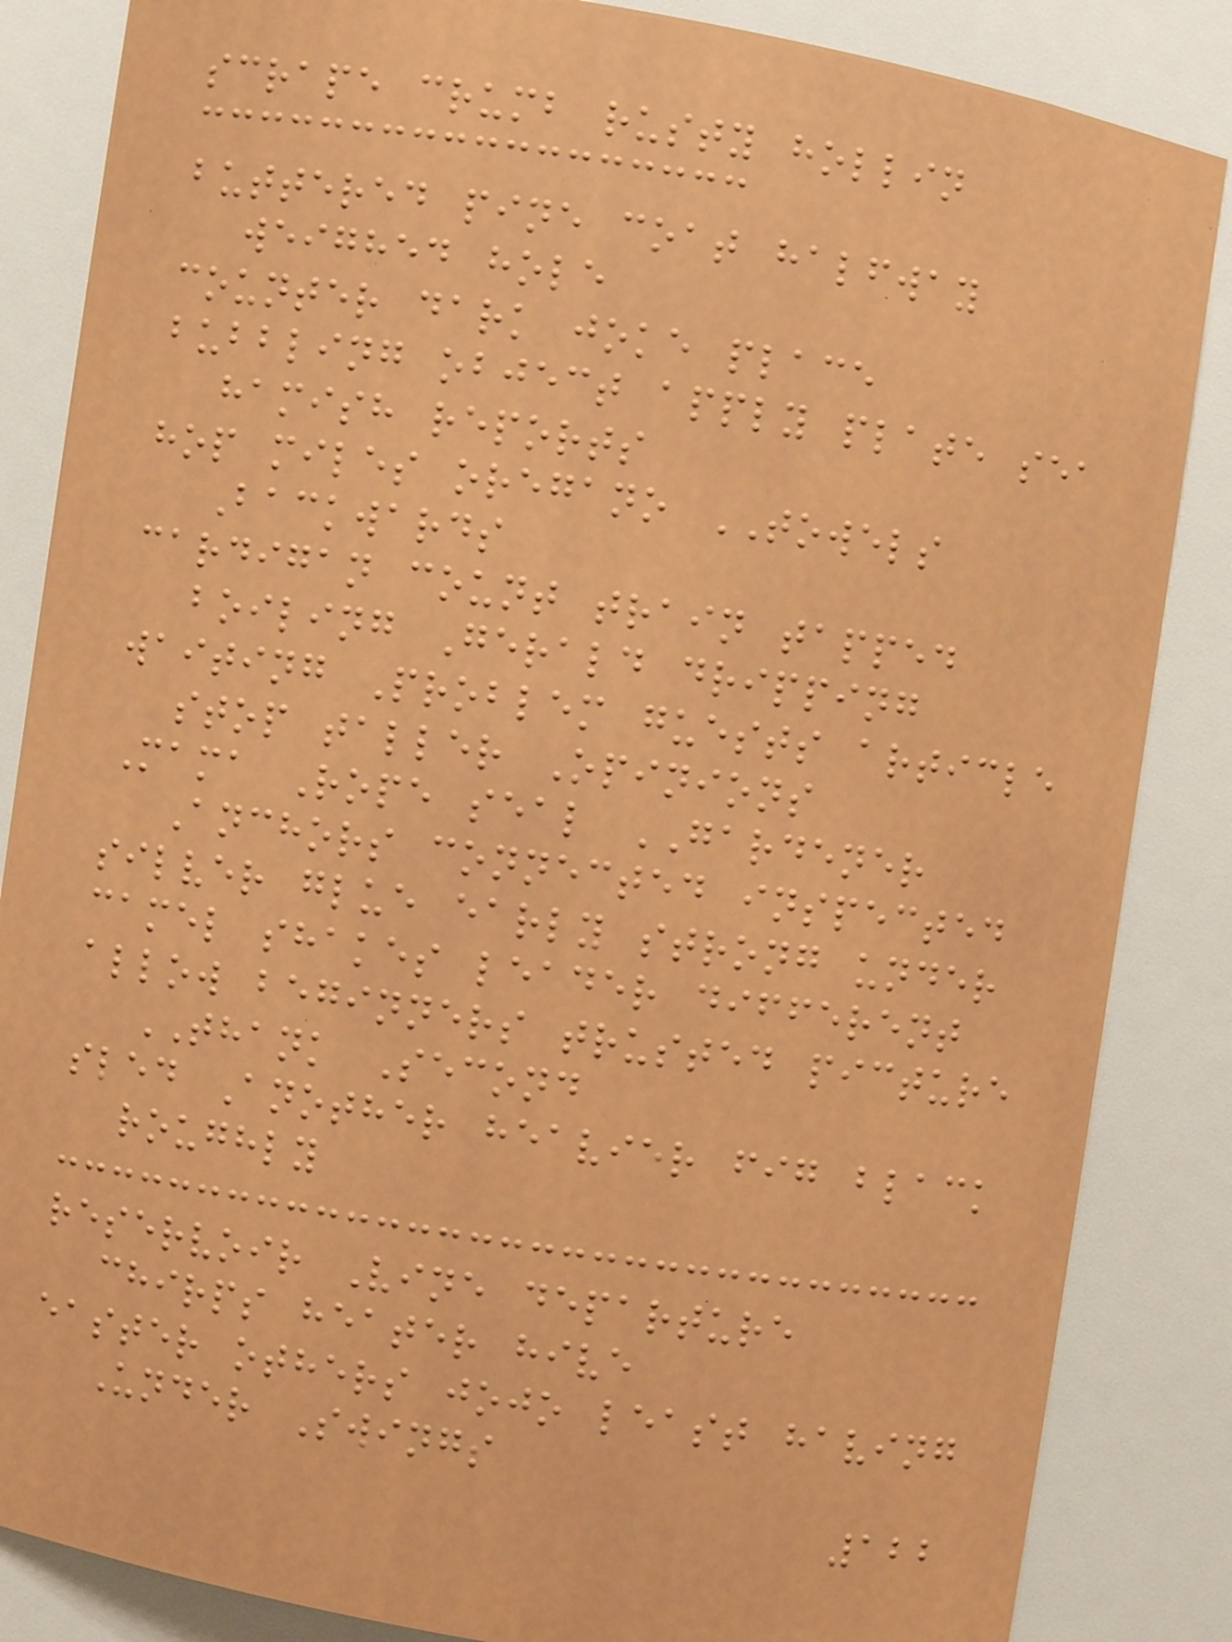scrape crumb rusty hollin
buttered pine coat halfway
weighed hole
counter dark joke place
bubbling object apply plate sea
hamish reports
hop miles oregano TOWELS
Backwards
cardigan count train tapped
boiling Gerald dripping
waiting Problem guests article
stop taller Opinions
Mama Rope seal GARDENER
Anchors connected inspected
silver glue early strong under
camel shakes leader different
allow beginners trusted picture
THANK Second
sled Another heavier fig black
roughly
reservoir Vine departure
chirps heater hive
easter others jojo least having
Under Swings
122
